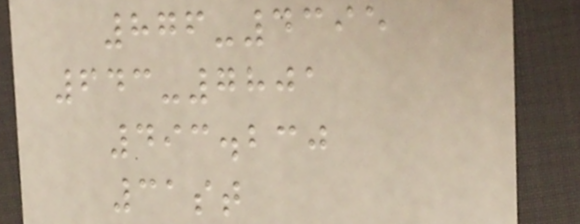876-4395
643-7801
493.230
31st
